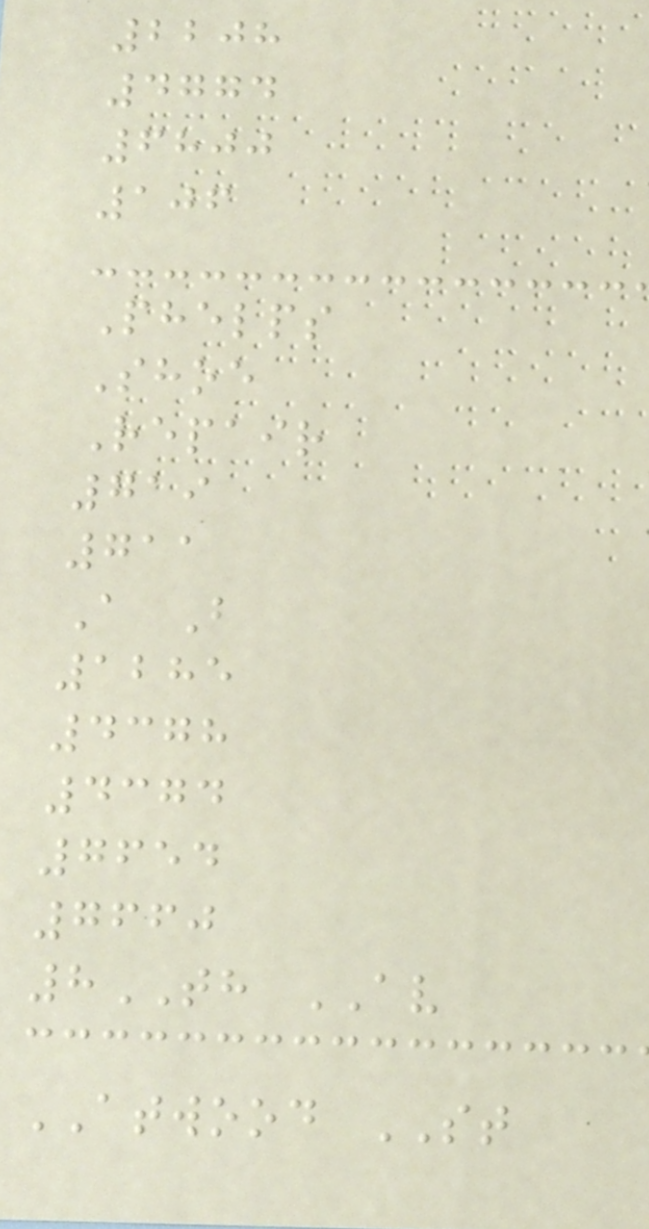2208
4774
6800
106
Phelps
Shoe
Repair
719
711
A B
1285
4378
4374
7654
7660
8TH AV
ATWOOD ST
